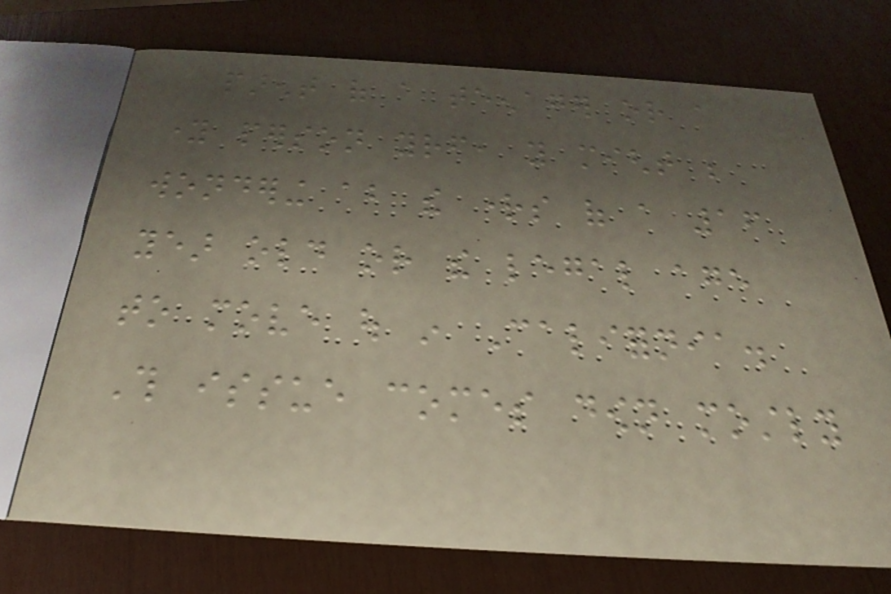parent of a teenager or a
young person yourself, you might be
wondering about the rights of a 16
year old or the legal age
to move out in California.
This issue comes down mostly
